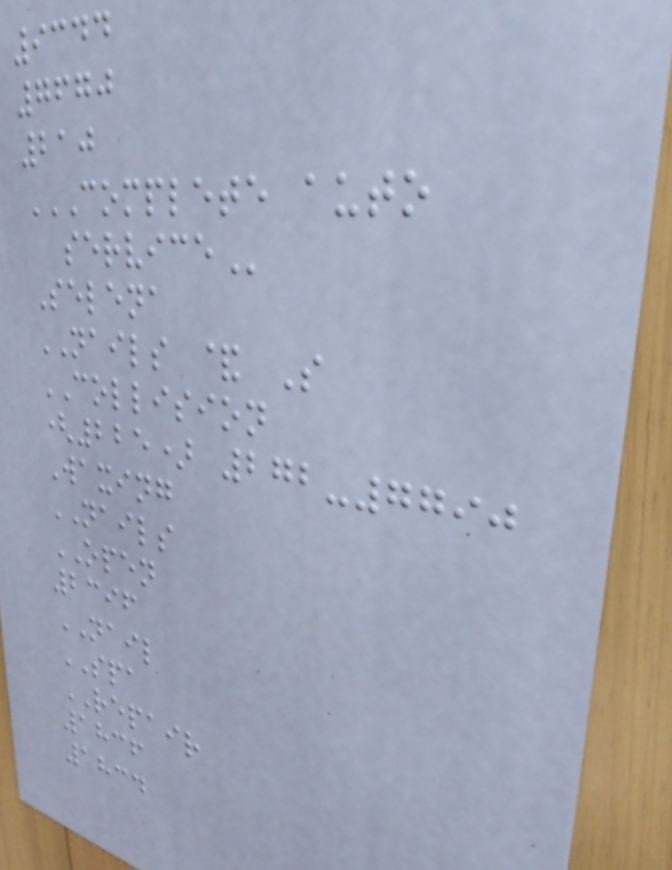9344
7670
210
COMPLETE AUTO
SERVICE
Selena
NAILS & S
COLLISION
(225) 272-7790
Waxing
NAILS
OPEN
2396
NAIL
SPA
REPAIR
1836
1834
